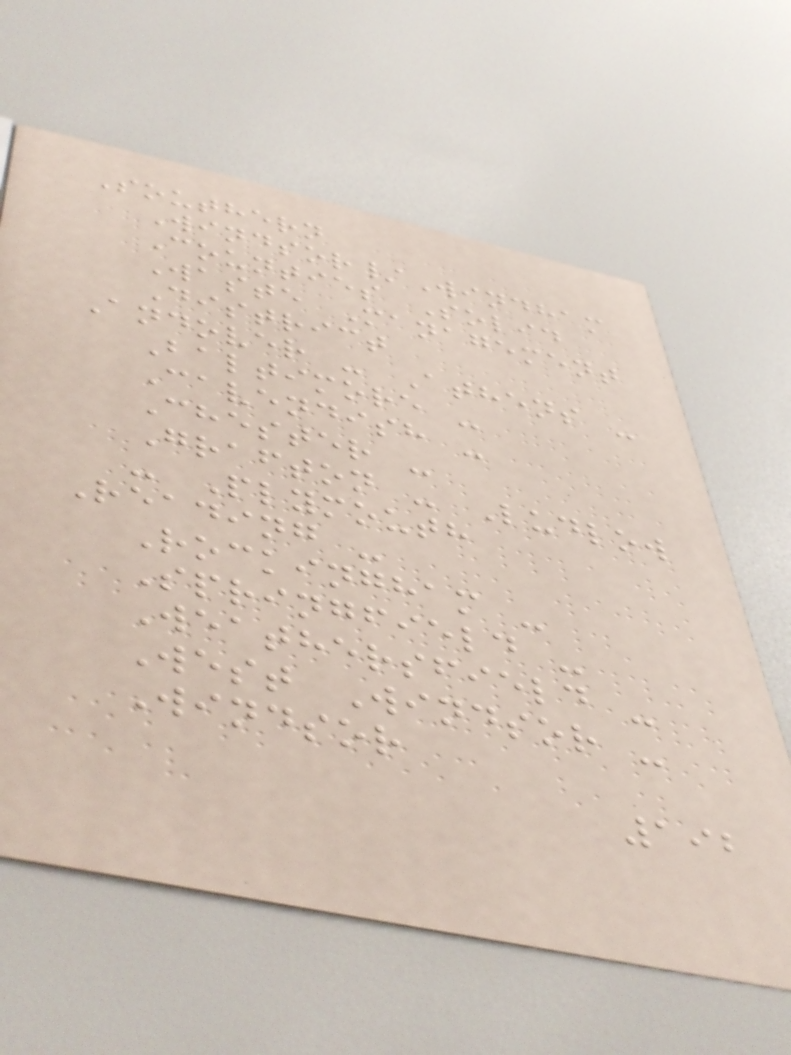Southern
Windsor/Windham
Counties Solid
Waste Management
District
Andover - Athens -
Baltimore -
Cavendish -
Chester -
Grafton - Ludlow
- Plymouth
Reading -
Rockingham -
Springfield -
Weathersfield -
West Windsor -
Windsor
192
